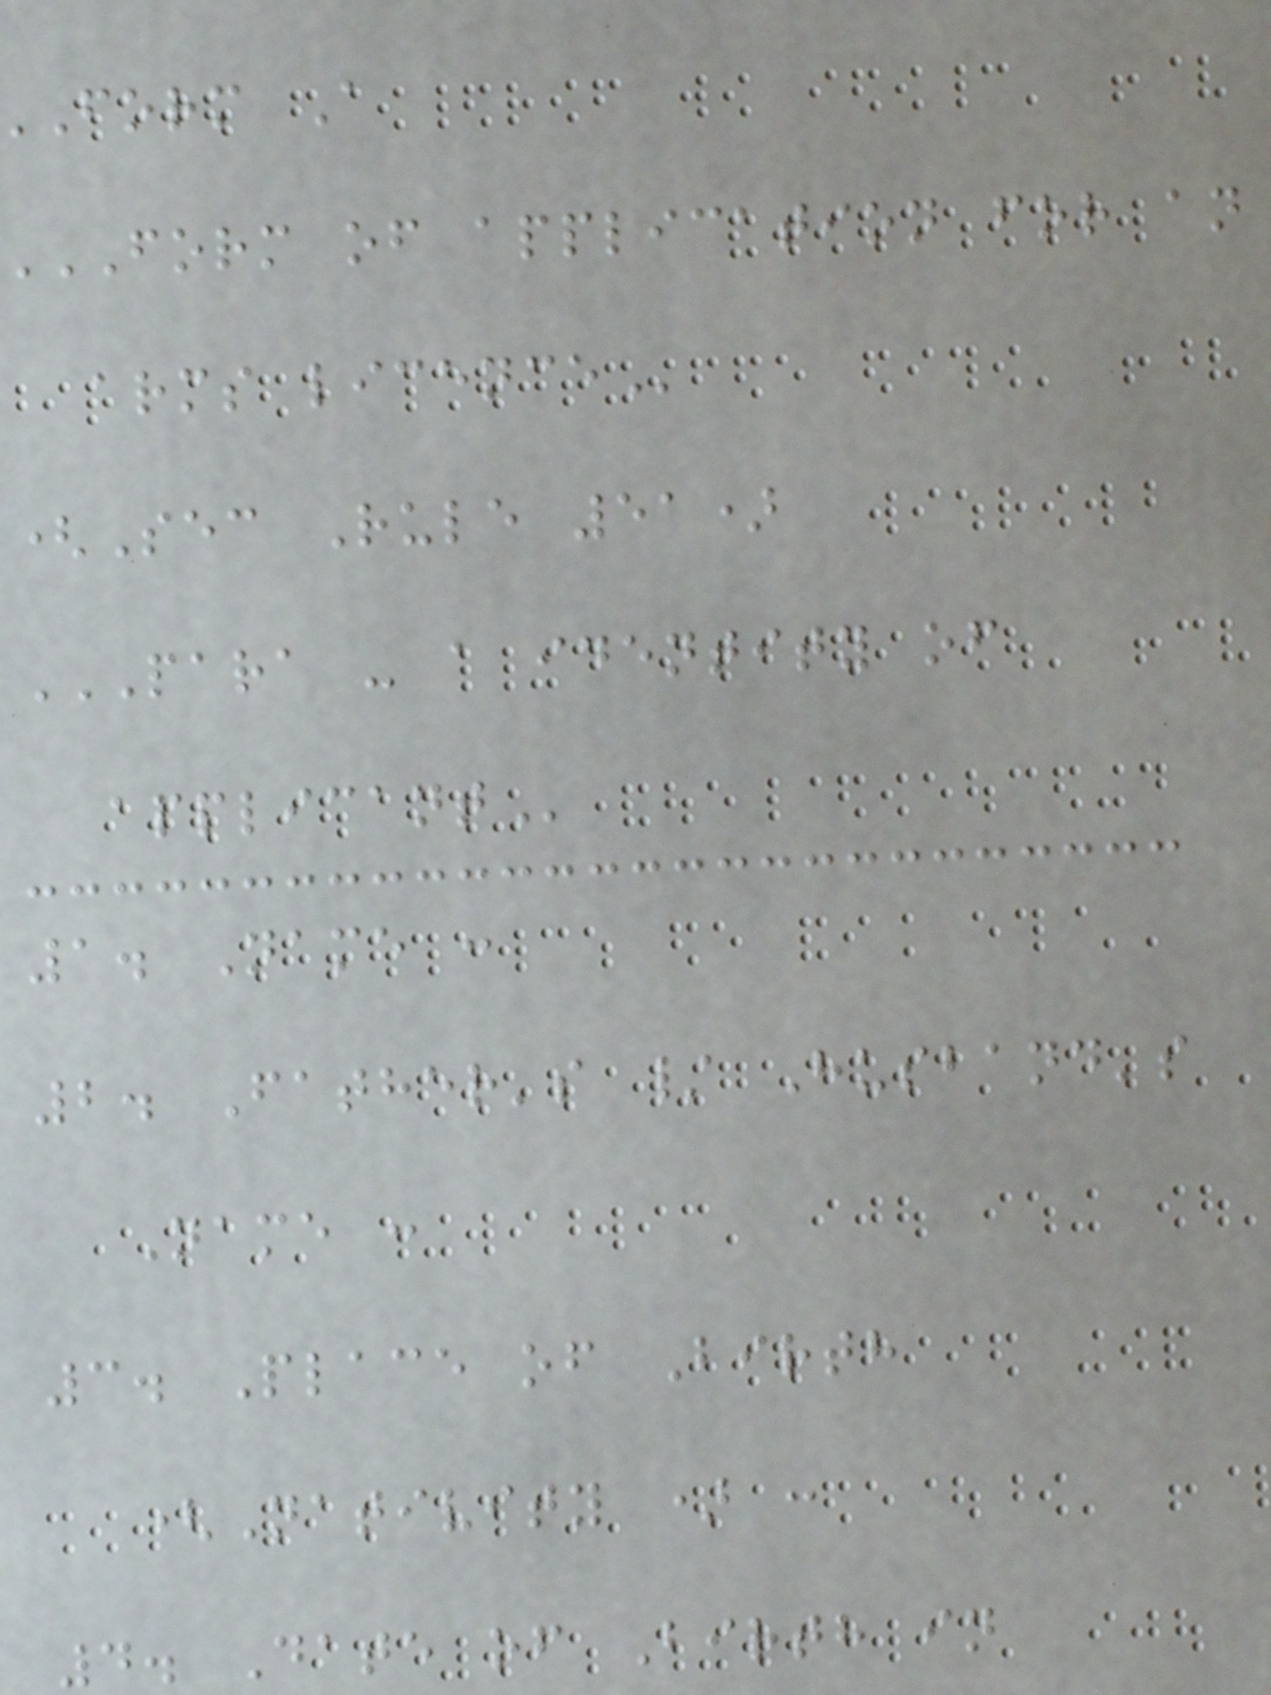form A
FORM of application for an
arms
(Sec Rule 51)
PARA - A IDENTITY OF
1. Name :
2. Father's / Husband's
Name :
3. Place of Birth
(Nativity ) :
4. Date of Birth in
